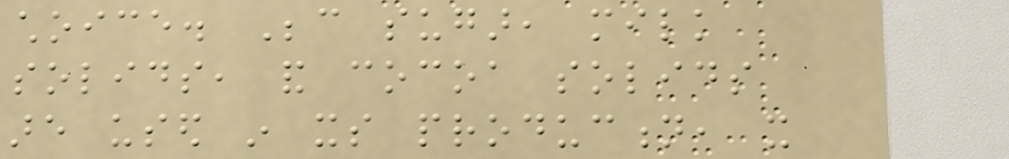choice. Because sugar, milk
solids, and cocoa solids
are used in its production, it
